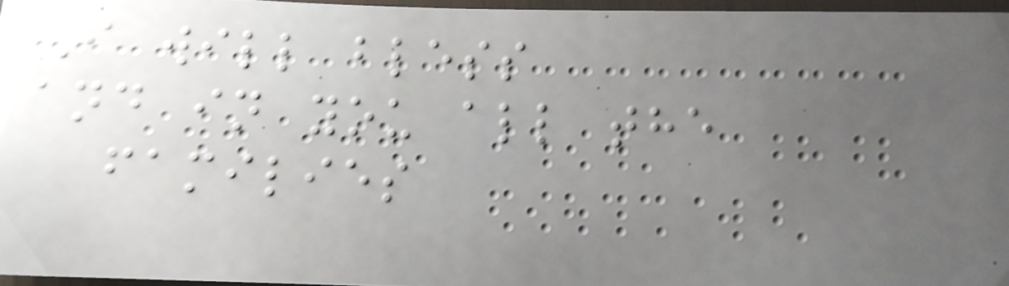I will bless
and in you all the
families
